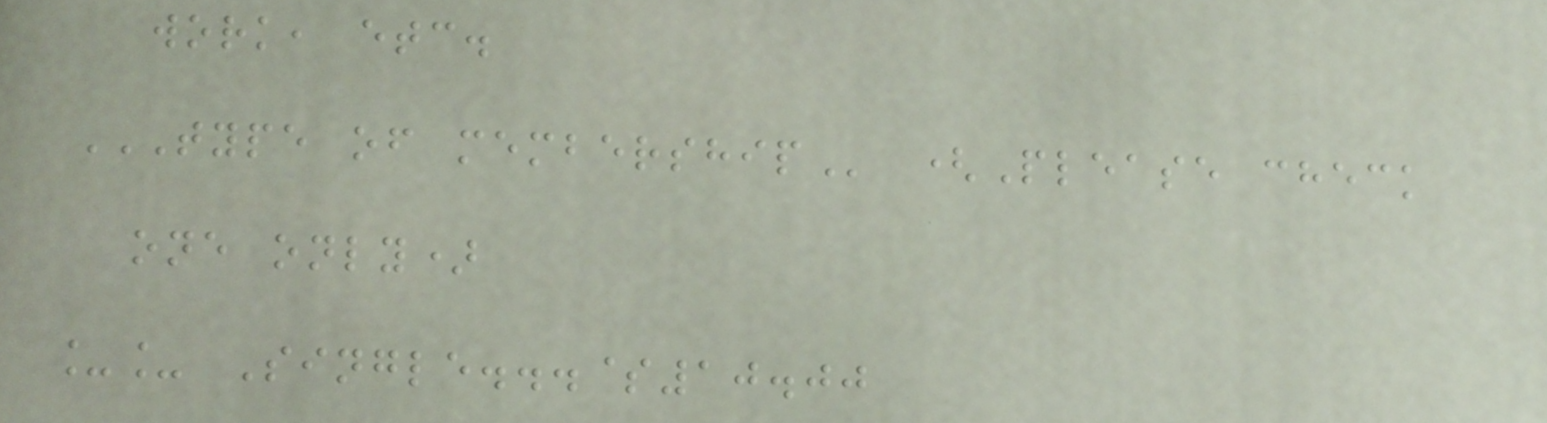work, etc.
TYPE OF MEMBERSHIP (Please check
one only)
__ Single...$10.00
